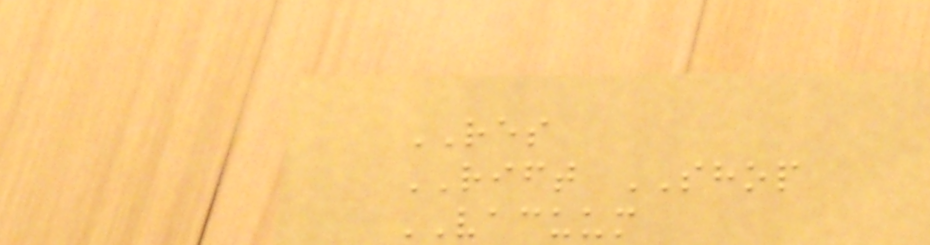RES
RIFT SHOP
VACUUM
